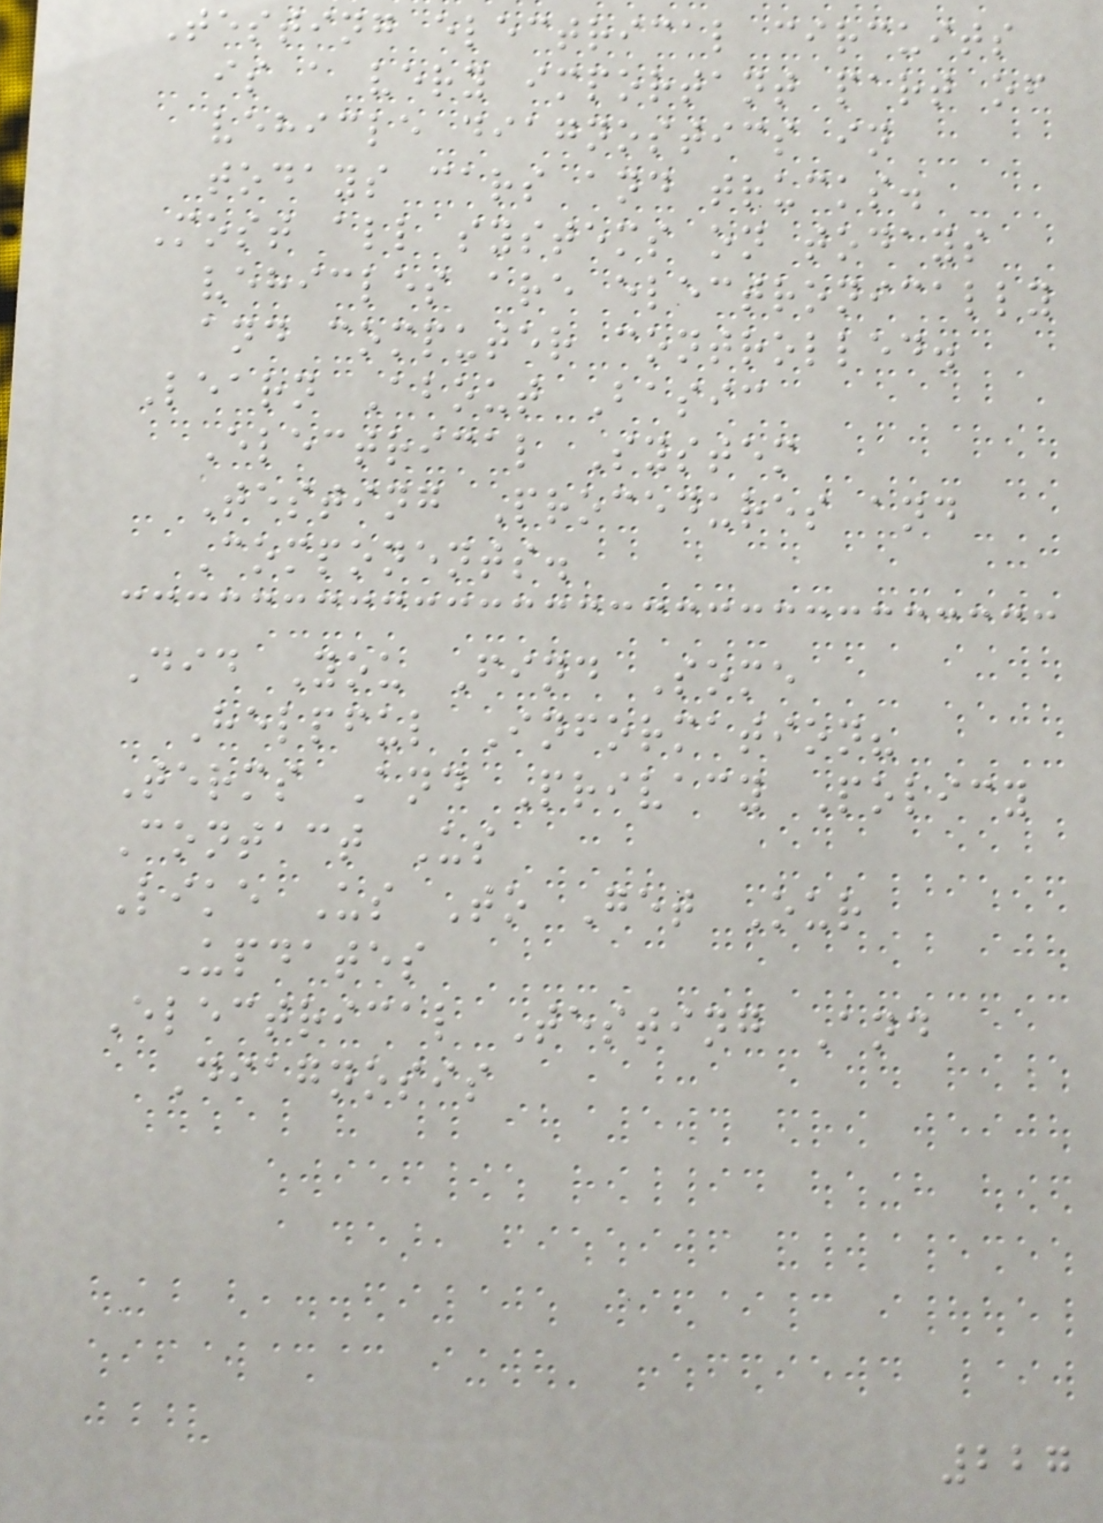Testing electrical circuits
is a very important part of
vehicle diagnostics in
todays cars and trucks.
Most all systems on todays
vehicles are electronically
and computer controlled.
Learn About Basic
Electrical System
Testing Procedures and
Components.
Did You Find Some
Helpful Information?
Terms And Privacy Policy
Contact Us
Like Us To Get Our
Updates
Electrical Testing And
Diagnosis
227
